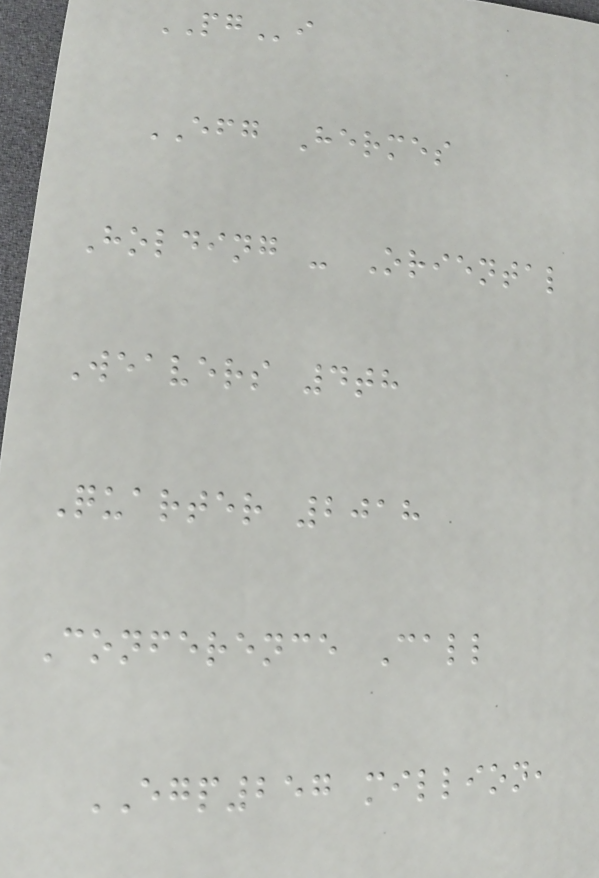PGi
EFG Hermes
Holding - Oriental
Weavers 4th
Quarter 2018
Conference Call
EGP257 million,
